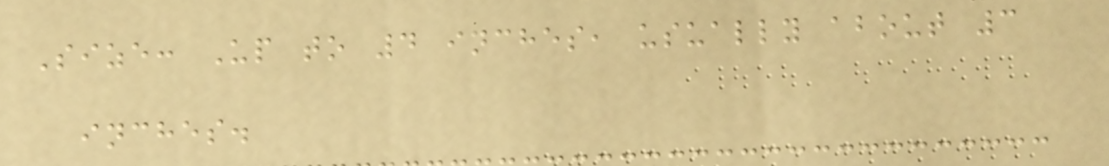Size: Up to 4 inches, usually about 3
inches.
